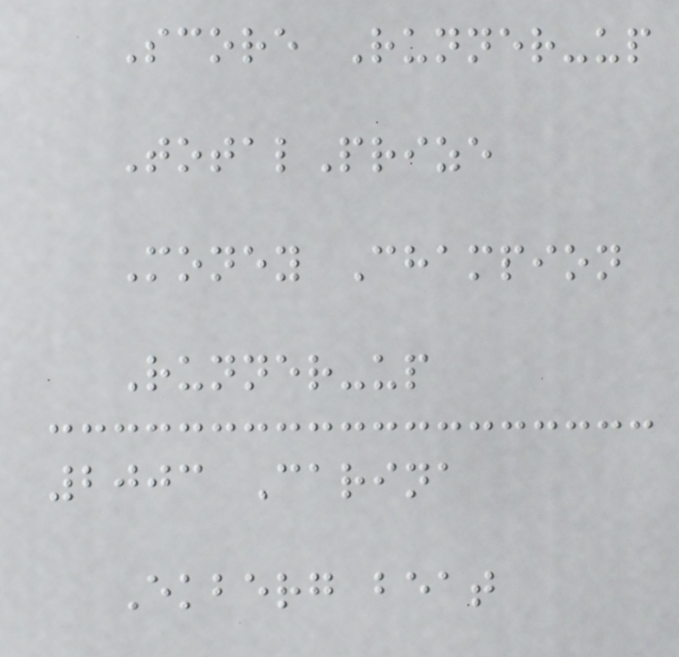Score Runner-up
TotalPrize
Money Champion
Runner-up
2003 Carina
Ekberg beat
